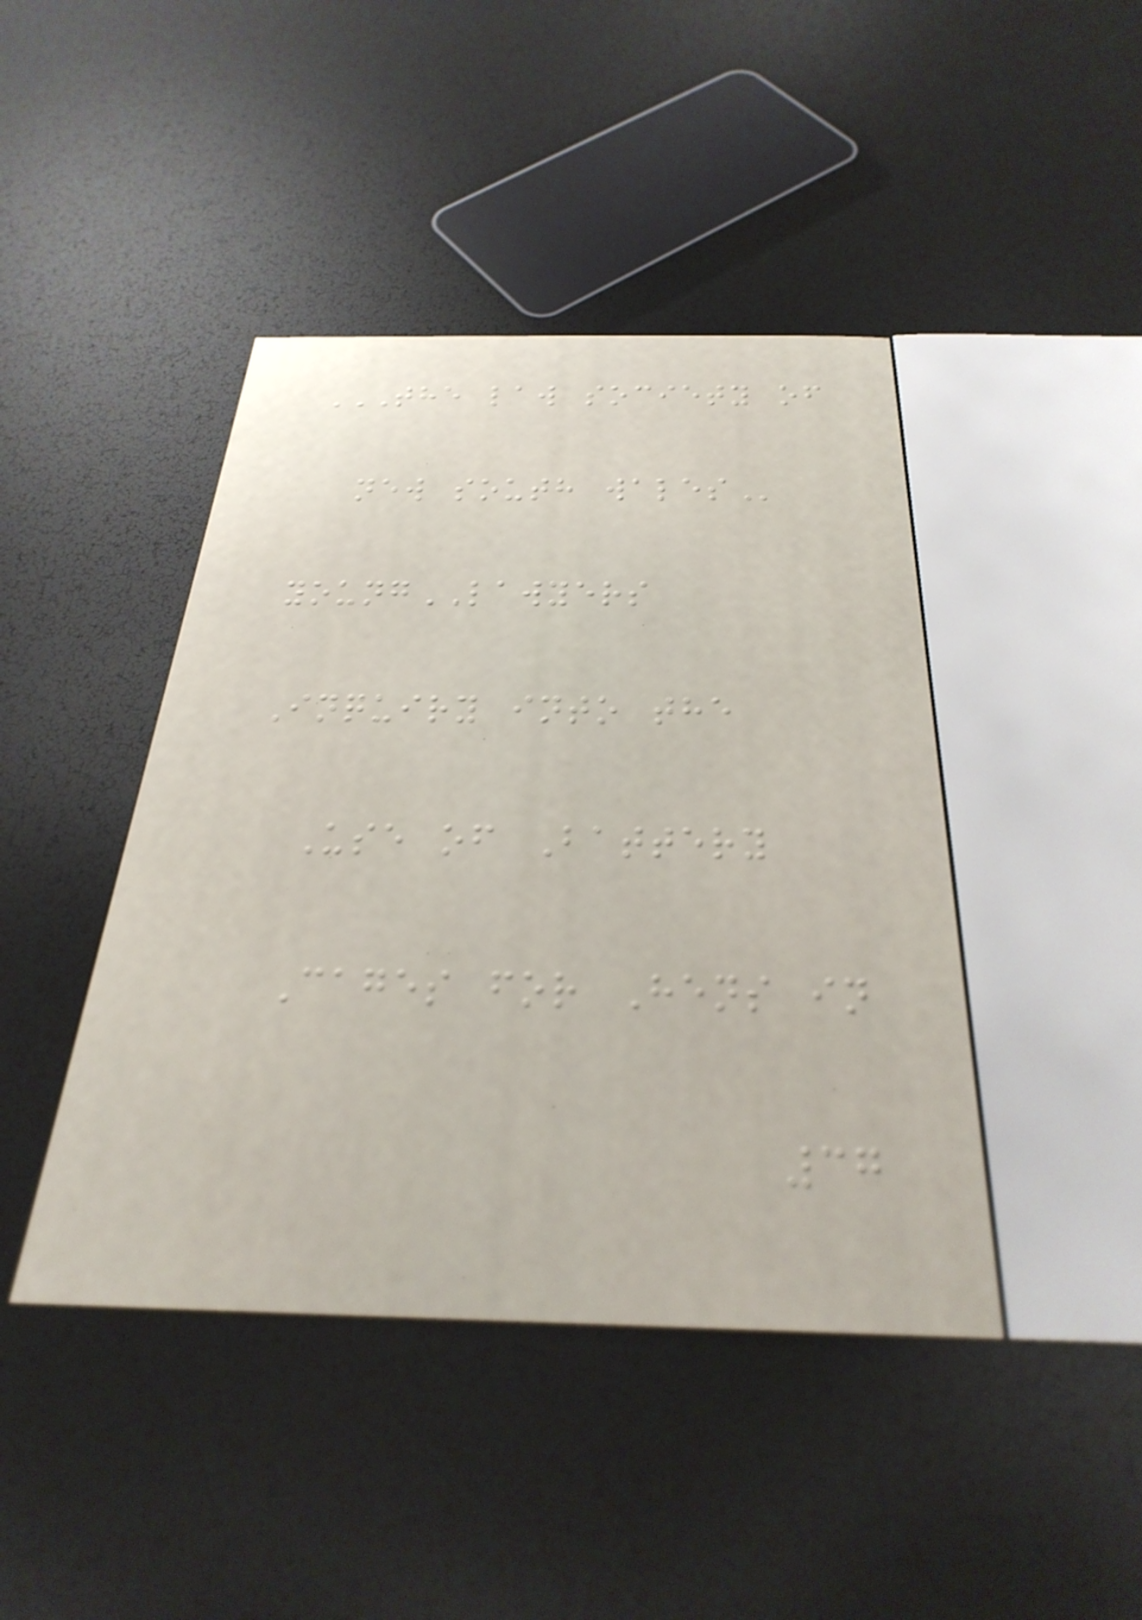THE LAW SOCIETY OF
NEW SOUTH WALES
youngLAWYERS
Inquiry into the
Use of Battery
Cages for Hens in
37
